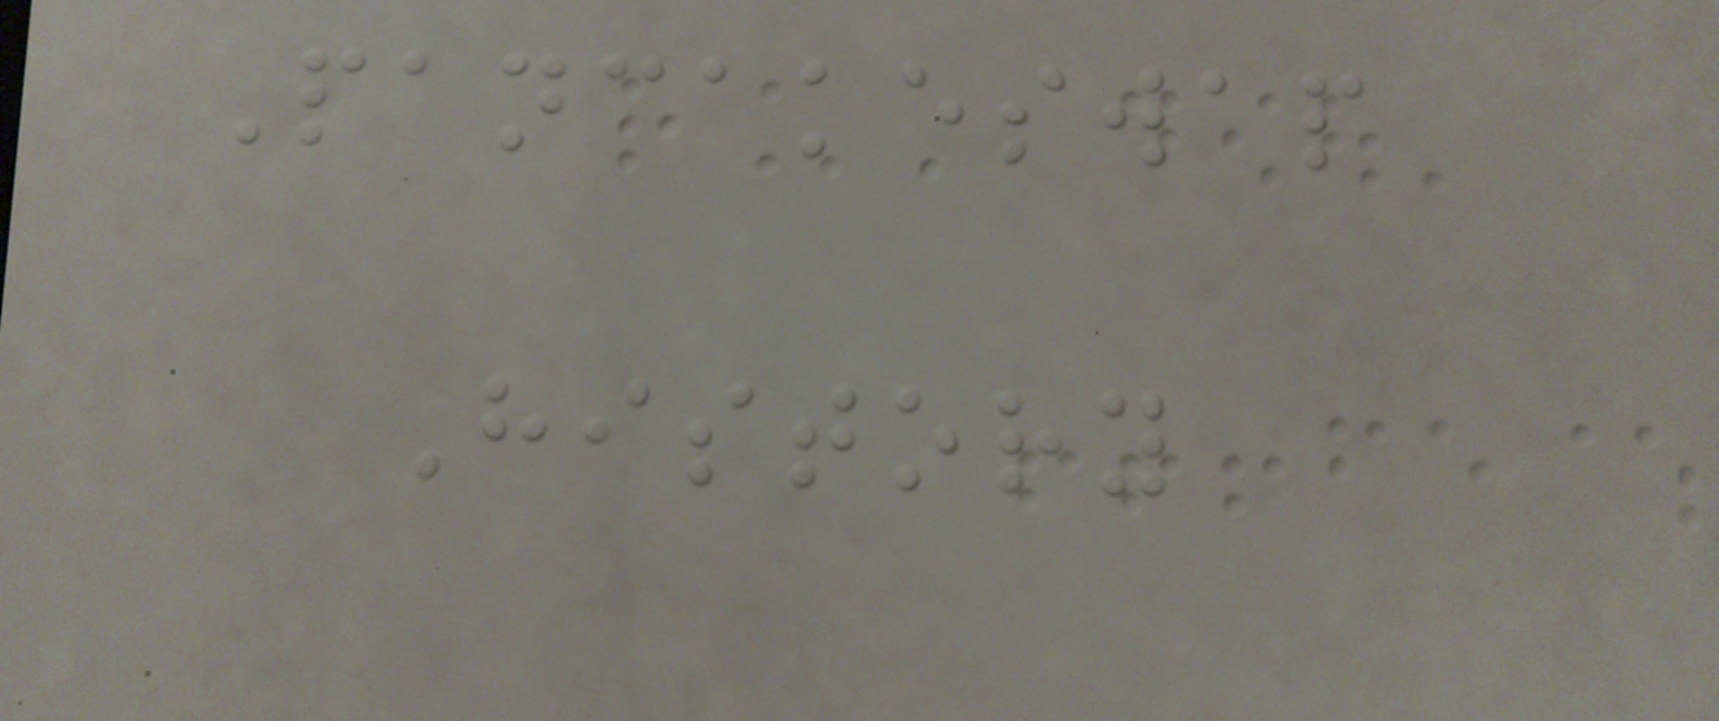Pancakeswap
History
